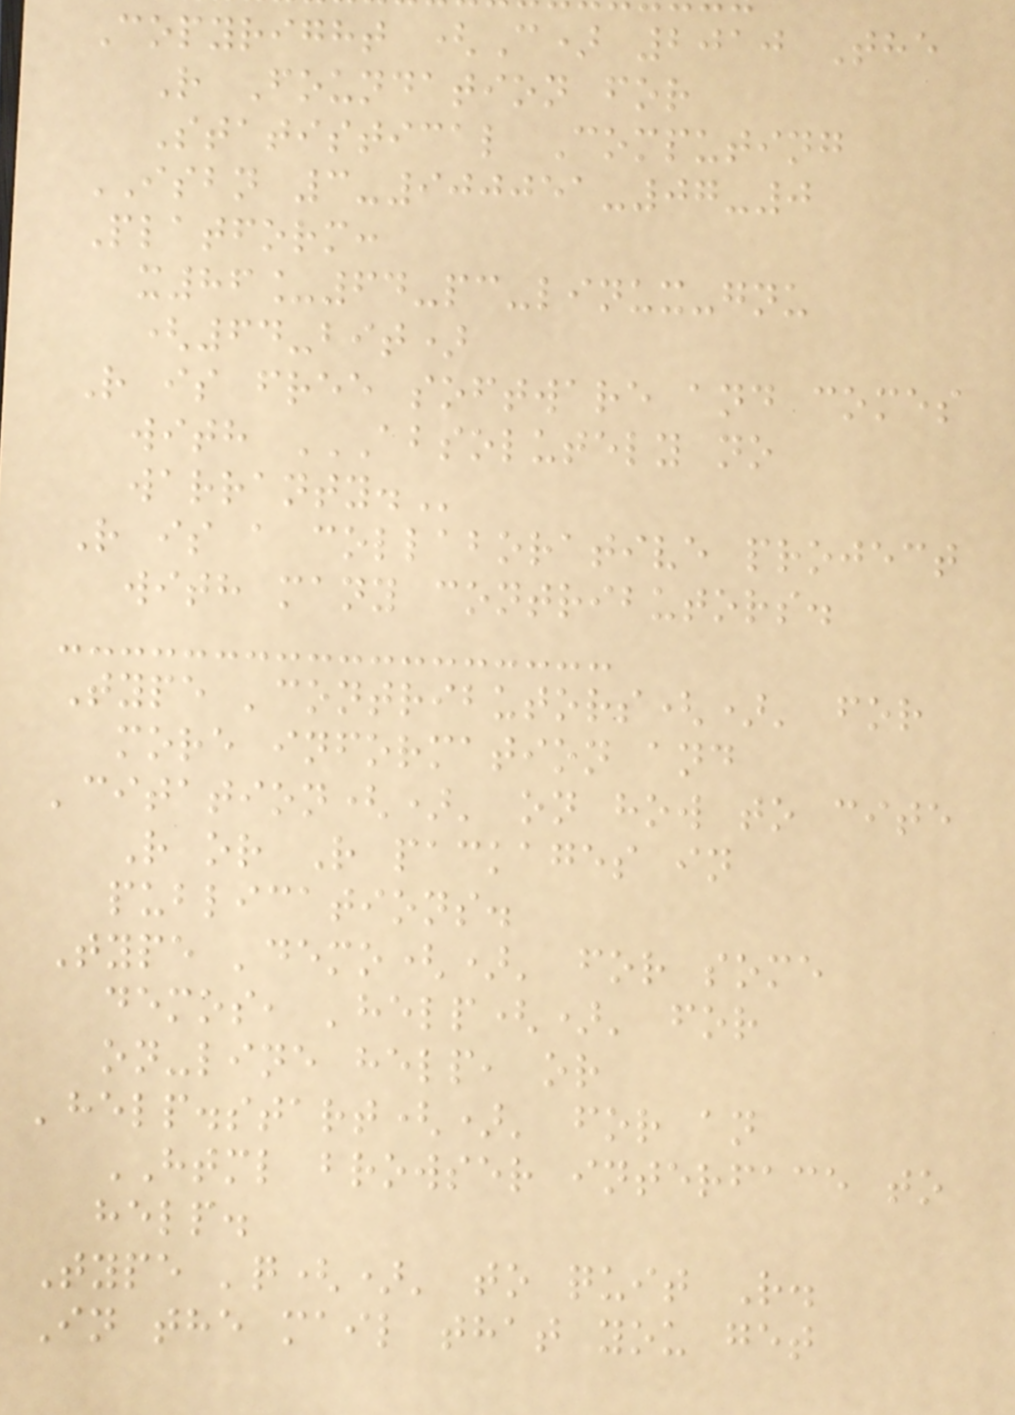Copyright (C) 2010 The
R Foundation for
Statistical Computing
ISBN 3-900051-07-0
Platform:
x86_64-pc-linux-gnu
(64-bit)
R is free software and comes
with ABSOLUTELY NO
WARRANTY.
R is a collaborative project
with many contributors.
Type 'contributors()' for
more information and
'citation()' on how to cite
R or R packages in
publications.
Type 'demo()' for some
demos, 'help()' for
on-line help, or
'help.start()' for an
HTML browser interface to
help.
Type 'q()' to quit R.
In the mail that you get
